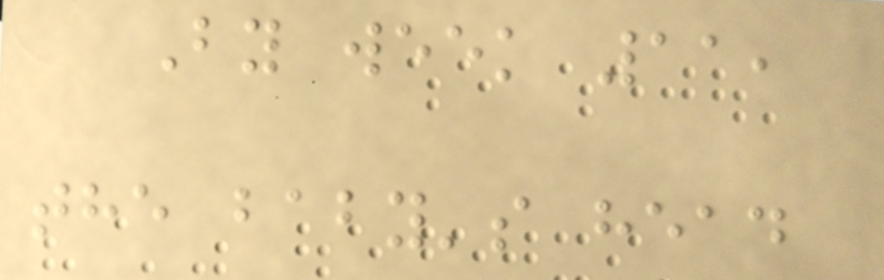By week 11,
the baby's head
